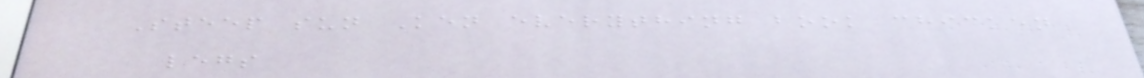Steep sun Ken everything book chicken
legs
